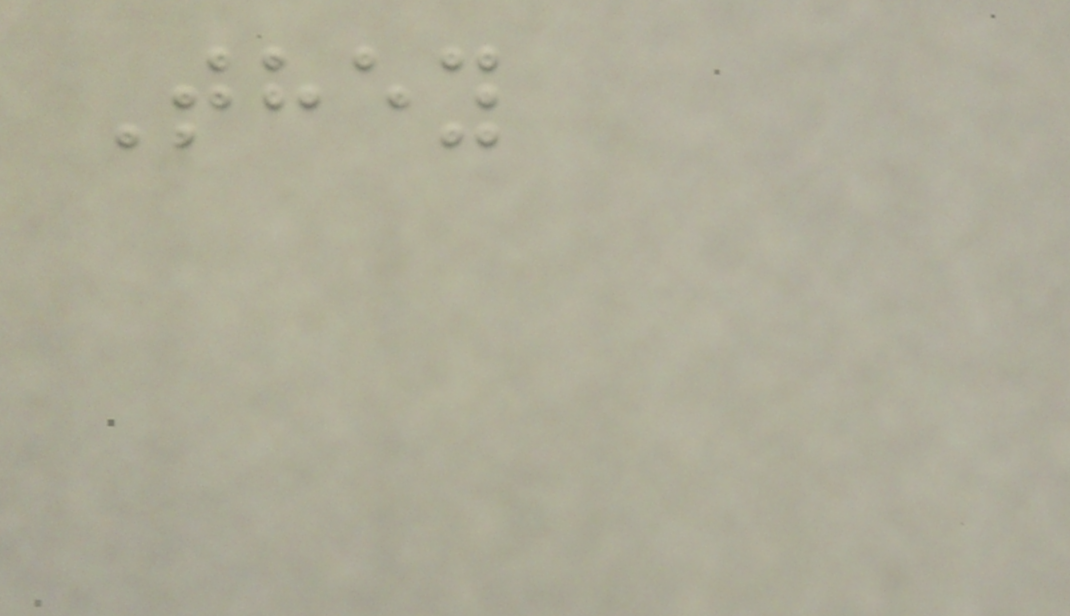They
